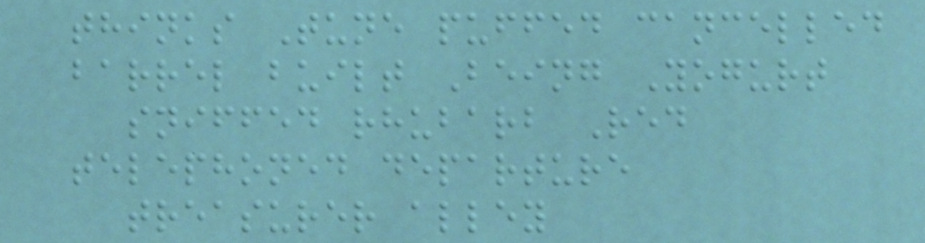thinks Tune puffed cancelled
barrel built Being Yogurt
sniffed rhubarb Red
telephoned departure
treasurer alley
